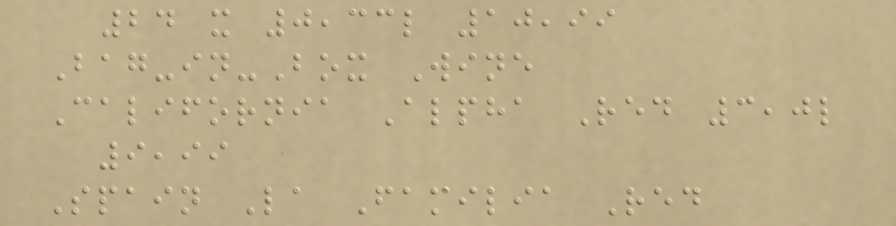24 x 0,33l 10,99
Bag-in-Box Wine
California Alpha Red 3,0l
9,99
Spain La Familia Red
